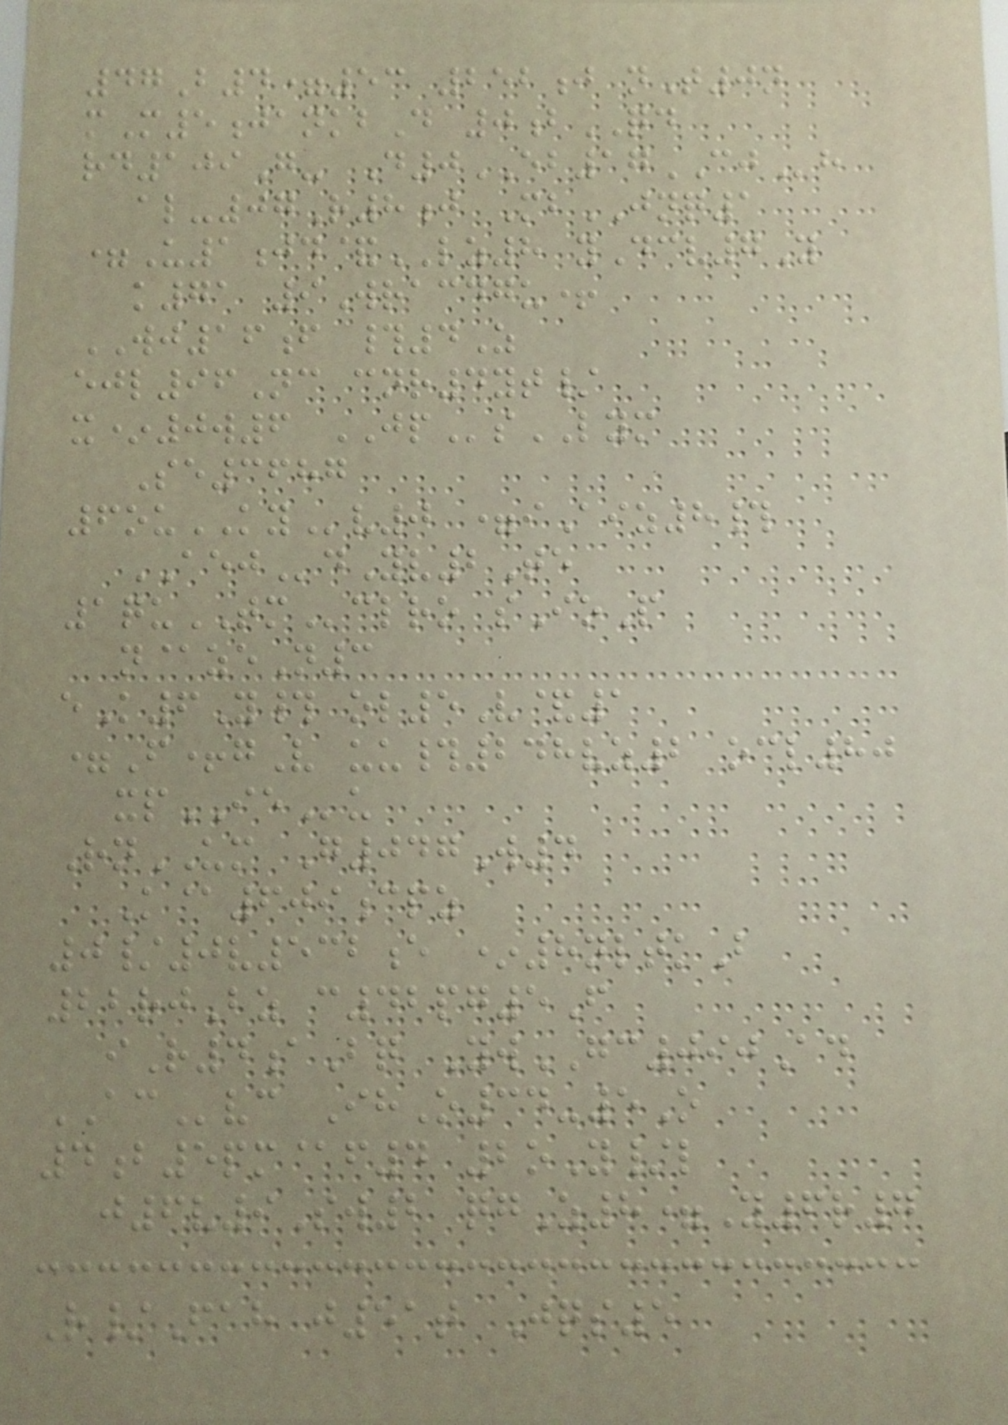47B4=53 252j nT0n
mM5jankbD 0bQD
rd109G- D0EB17CJh
al-07R8j MbJNQ1
=U1jd&LZ8 yDcv7Y
k71 9Wracdgu+
WJ16f #4Z
ejl96Nc cnr4yt/
x*0w6 JPsLYM
Se3687
6ouKYv0 =iAiz8#
AEJdYv2Te
1quTMclro sIoP
n@zeN3
eK6Y# ol5V&1
=F+gV uu#248vz2 ocl80
xpIEu
RnUM G047W4
K@609cpz
0/0v532e *8nltkB
22rjBz c42pg5F
iR4aBq YwGC090Ad
ACvc IhO34-5O
4b5pm@f4 2oY/l
j6v9Sw2 qgZ8=Y6r7
R/Fah j51t Jqs5
